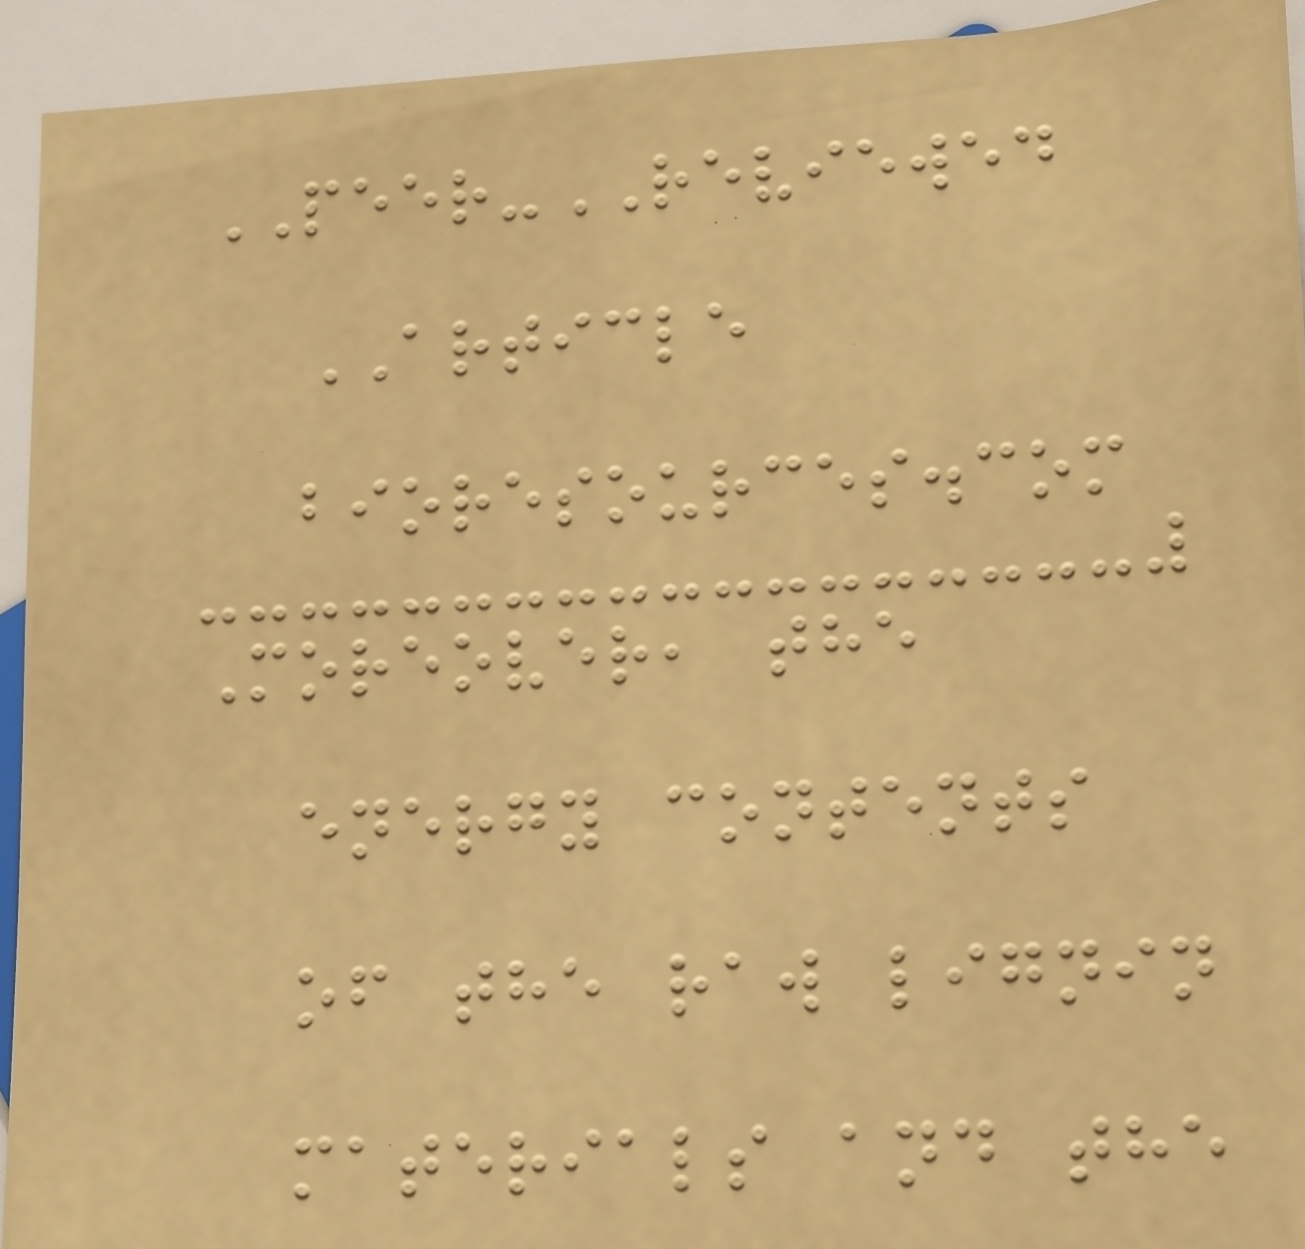PEER-REVIEWED
ARTICLE
bioresources.com
Moreover, the
energy contents
of the raw lignin
materials and the
